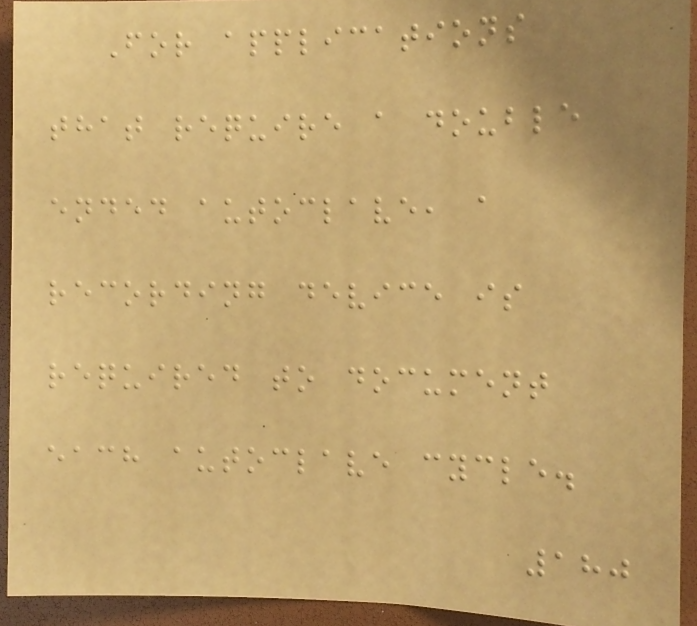For applications
that require a double
ended autoclave, a
recording device is
required to document
each autoclave cycle.
180
